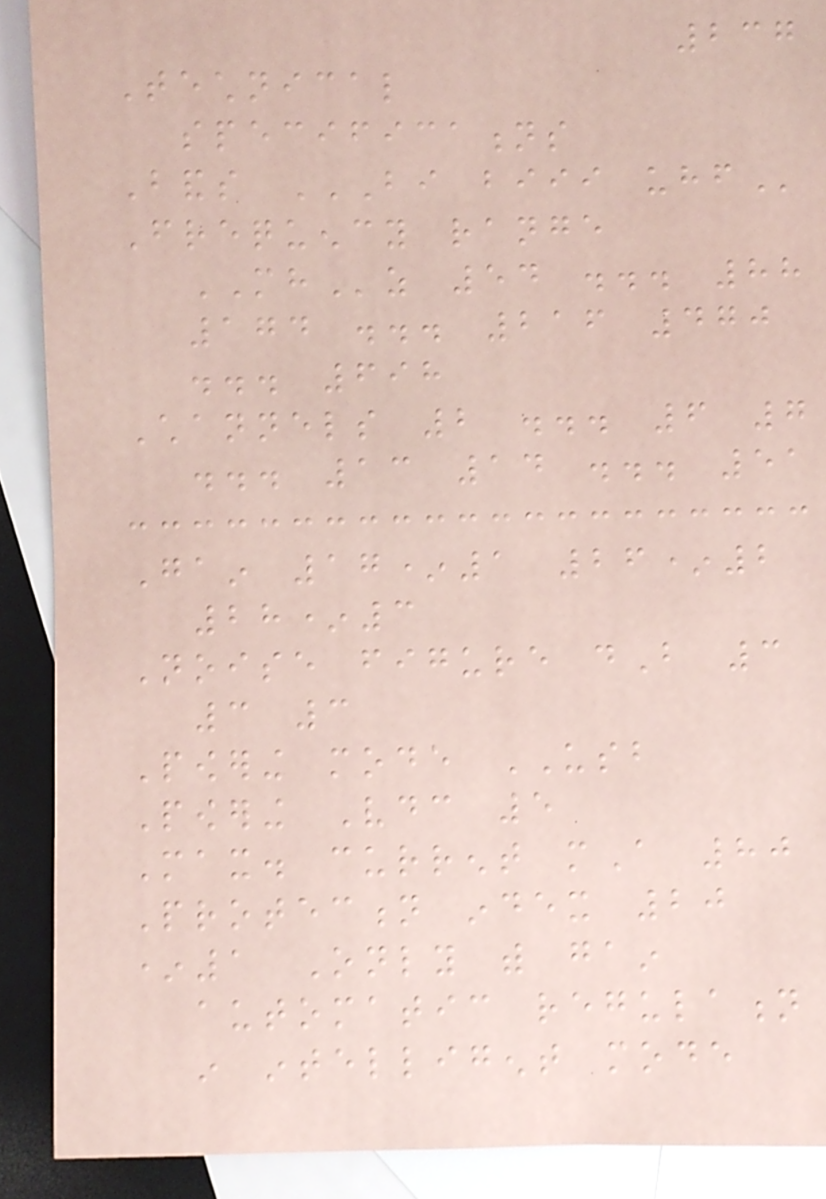237
Technical
specifications
Bands BI BIII UHF
Frequency range
MHz 54 ... 88
174 ... 216 470
... 698
Channels 2 ... 6 7
... 13 14 ... 51
Gain 17*1 26*2
28*3
Noise figure dB 3
3 3
Powering mode USB
Powering Vdc 5
Max. current mA 80
Protection index 20
*1 Only with gain
automatic regulation
in intelligent mode
